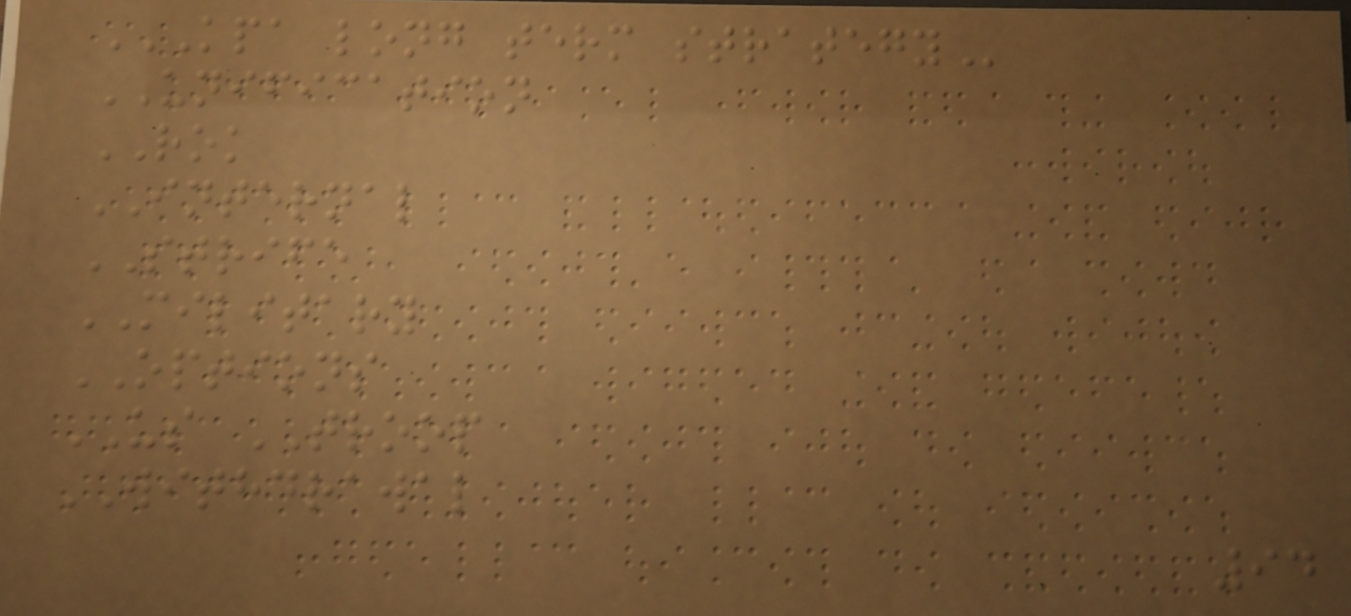KPA LONG TERM STRATEGY
UNIFICATION
ROK
INTERNAL
STRIFE
MILITARY
OPTIONS
US TROOP
WITHDRAWAL
94
